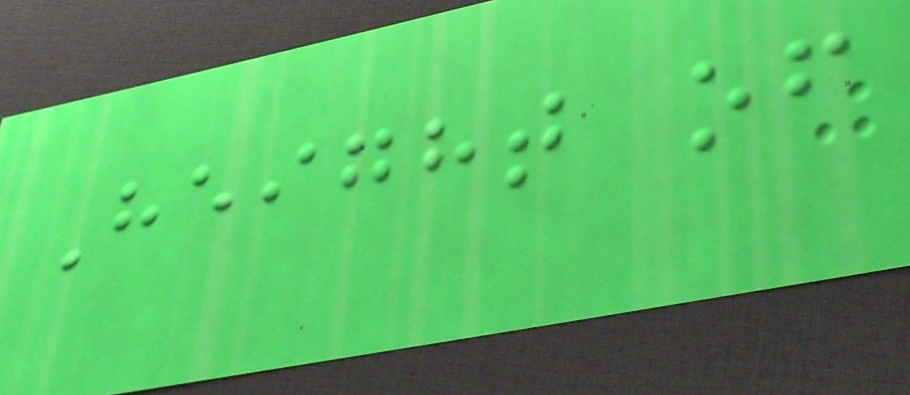Height of
